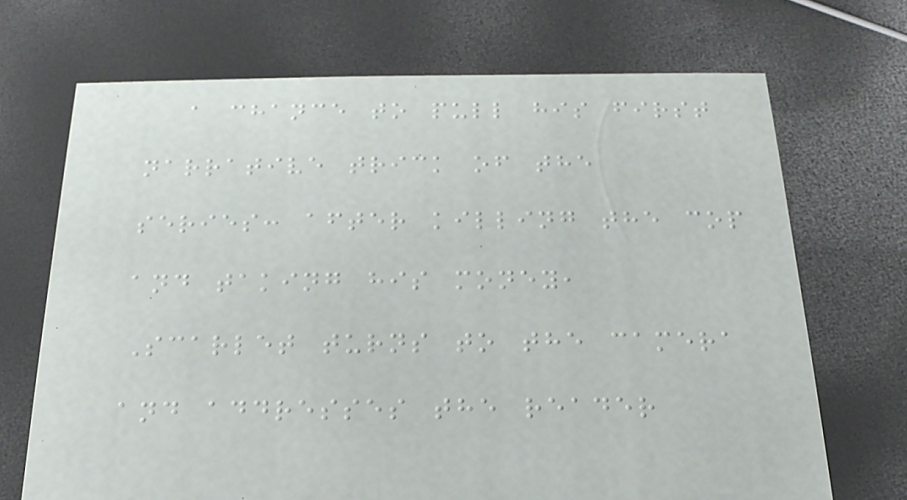a chance to pull his first
narrative trick of the
series: after killing the cop
and taking his money,
Scarlet turns to the camera
and addresses the reader
